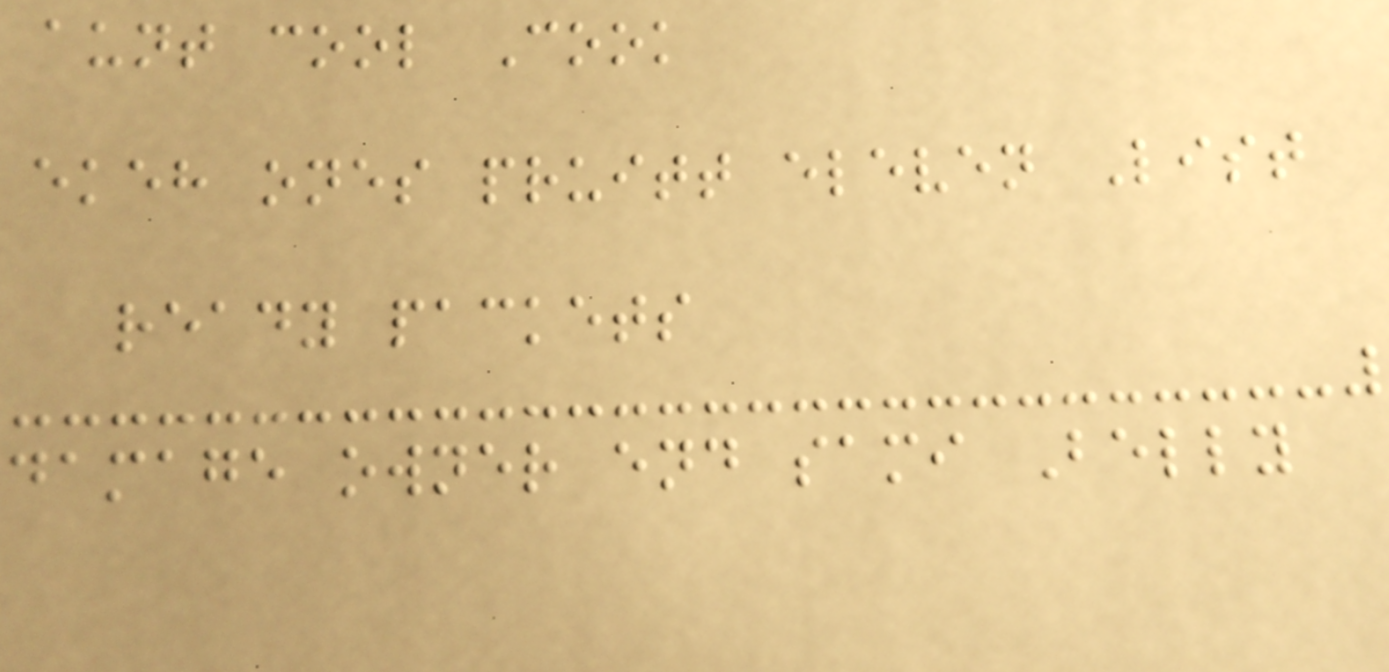aunt cool Cook
ekeh ones pruitt eleven List
ready packets
damage owner end sami Belly
